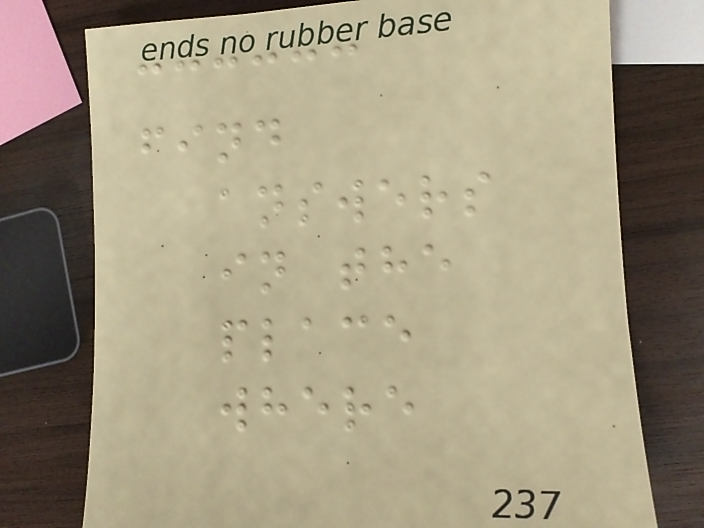find
answers
in the
place
where
